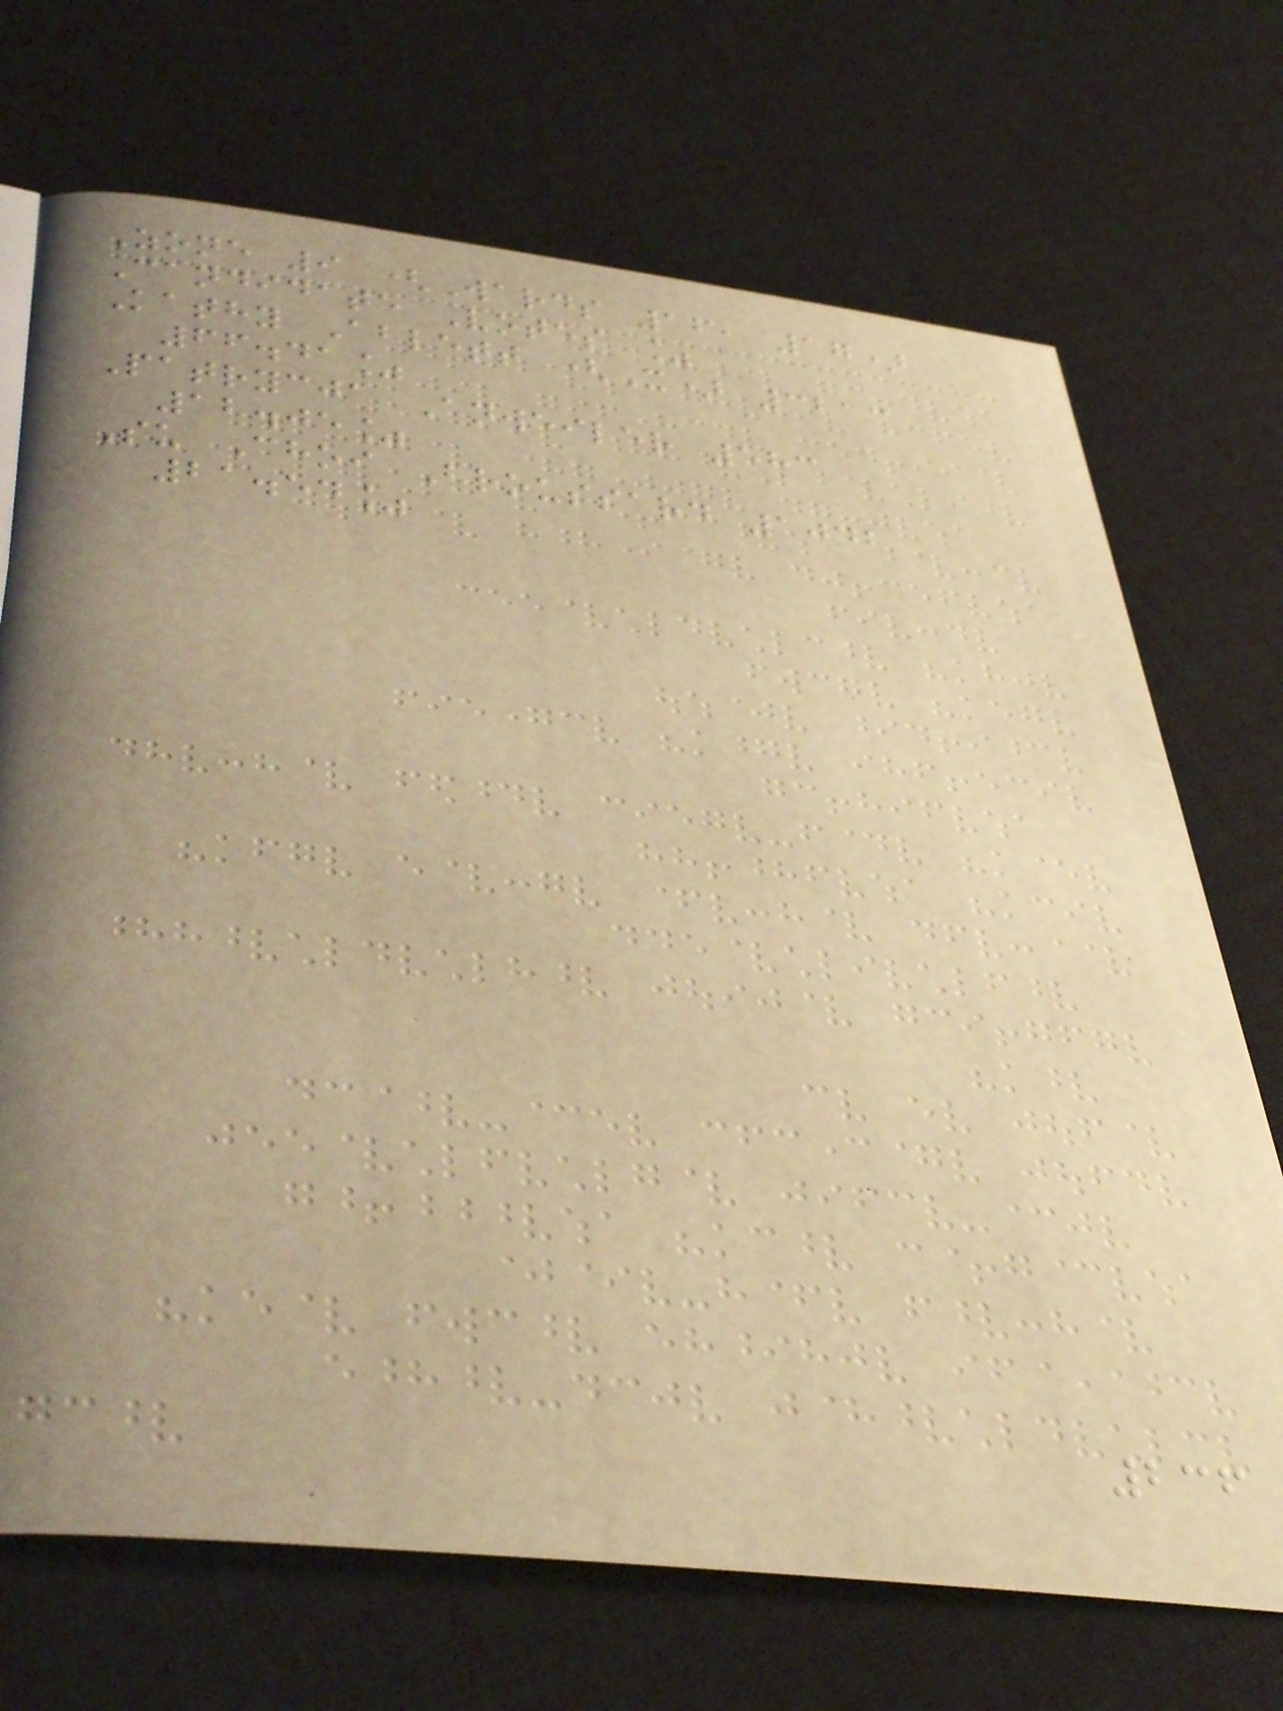Zone 9 (Wards 16, 17)
Candidate Votes %
Kathy Ablett (X) 3213
66.41%
Patrycja Anweiler 583
12.05%
Su Choi Broussard 1042
21.54%
236
